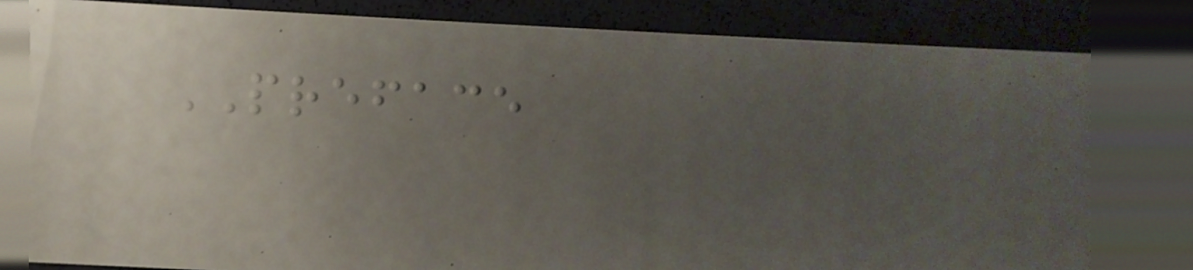PREFACE
